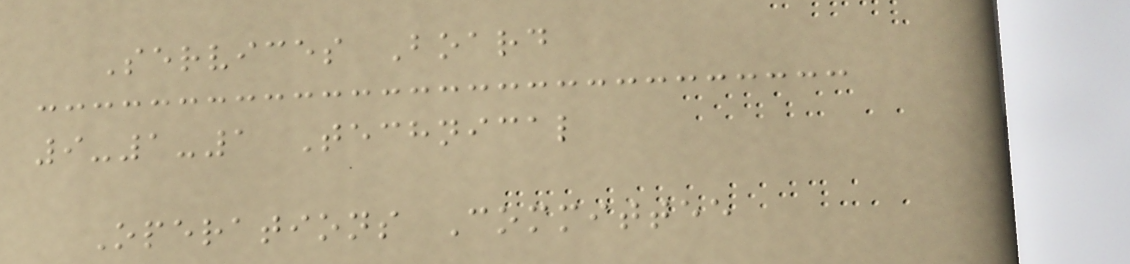Services Board
9-1-1 Technical
Operations Committee
